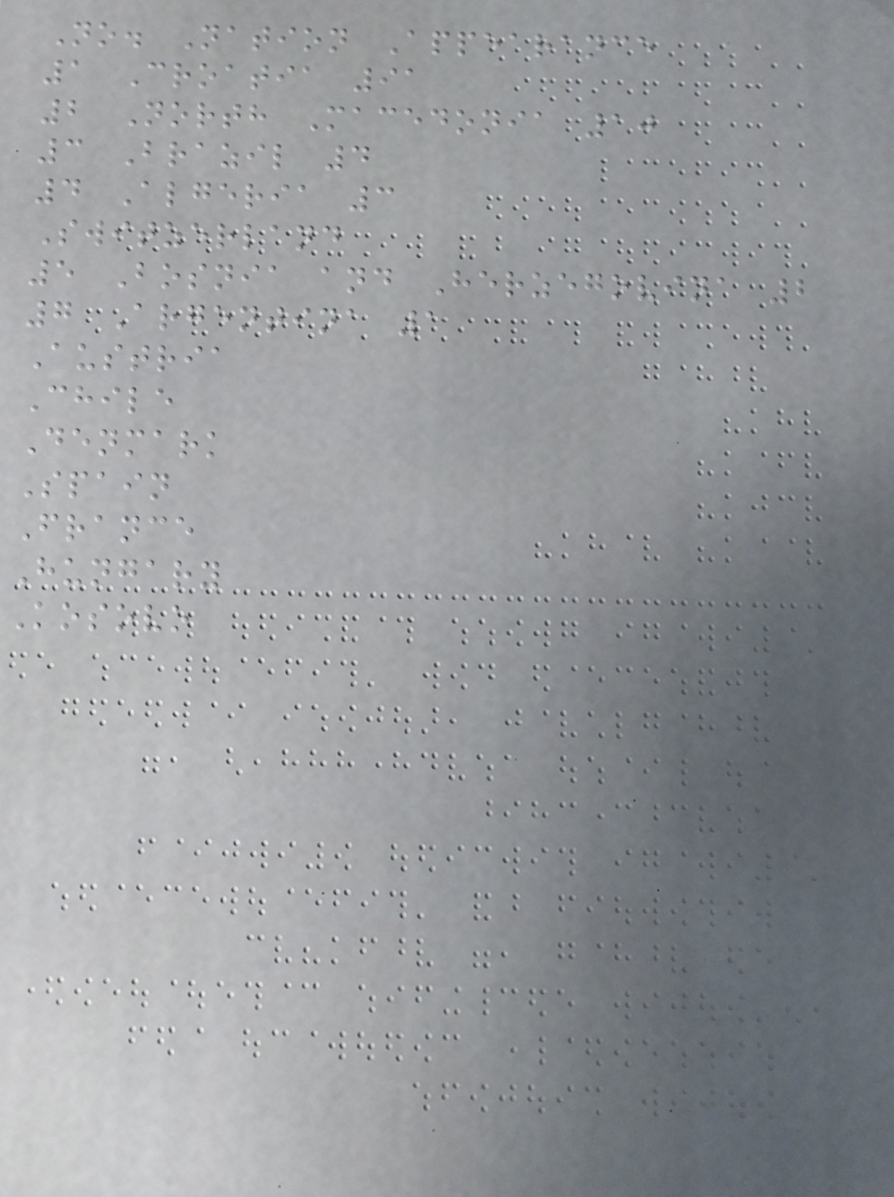No. Nation Appearance
1 Croatia 91
2 North Macedonia 10
3 Brazil 4
4 Algeria 3
Switzerland
5 Bosnia and Herzegovina 2
7 Argentina 1
Austria
Chile
Denmark
Spain
France
Hungary
Kosovo
